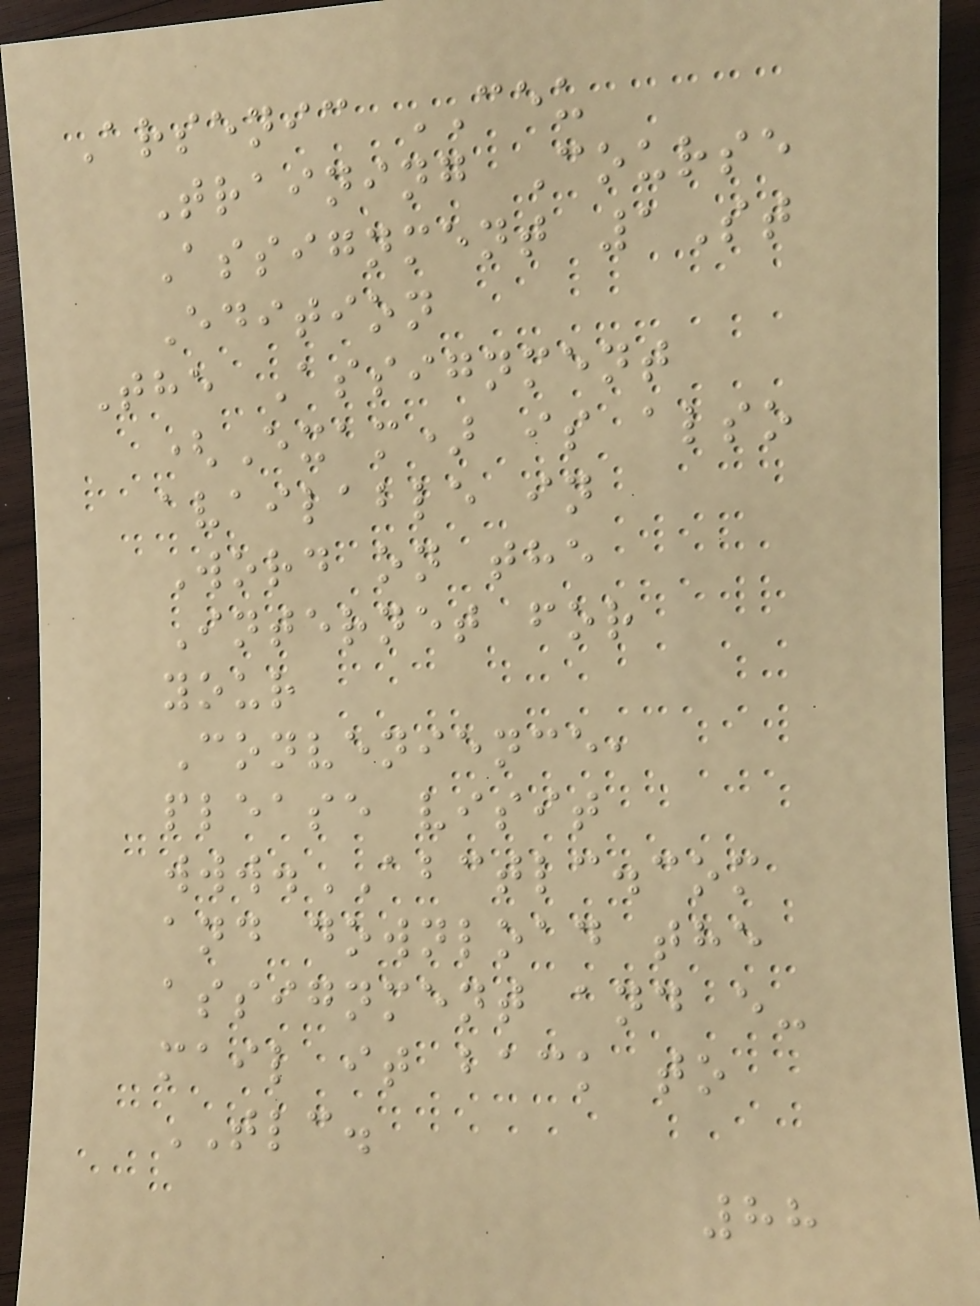Arsenic CEU
Training Course
Assignment 1St
Edition
The Assignment
(Exam) is also
available in
Word on the
Internet for
your
Convenience,
please visit
www.ABCTLC.com
and download the
assignment and e-
mail it back to
TLC.
88
